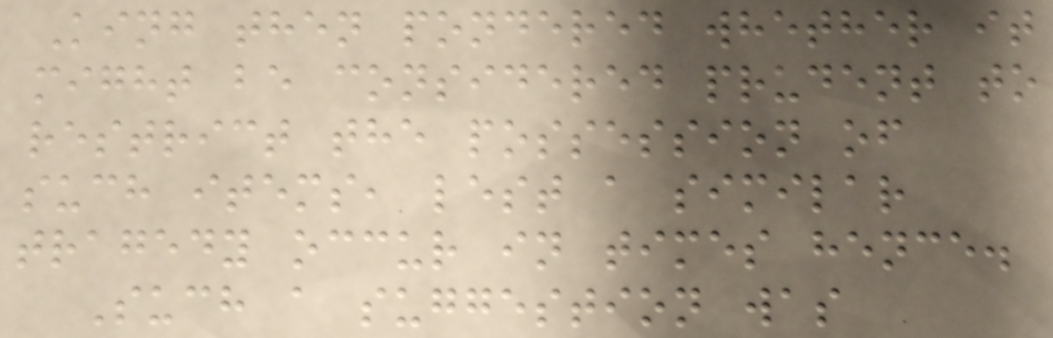King then pondered whether it
might be considered prudent to
restrict the possession of
such items, lest a similar
tragedy occur in times hence.
Such a suggestion was
